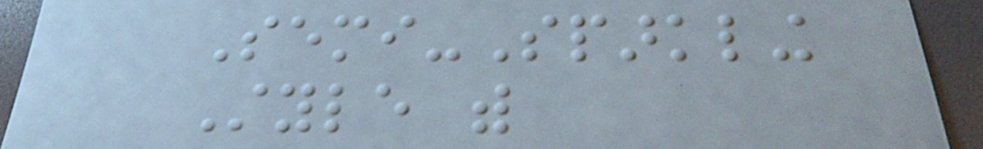Semi-Sparkling
Style with
